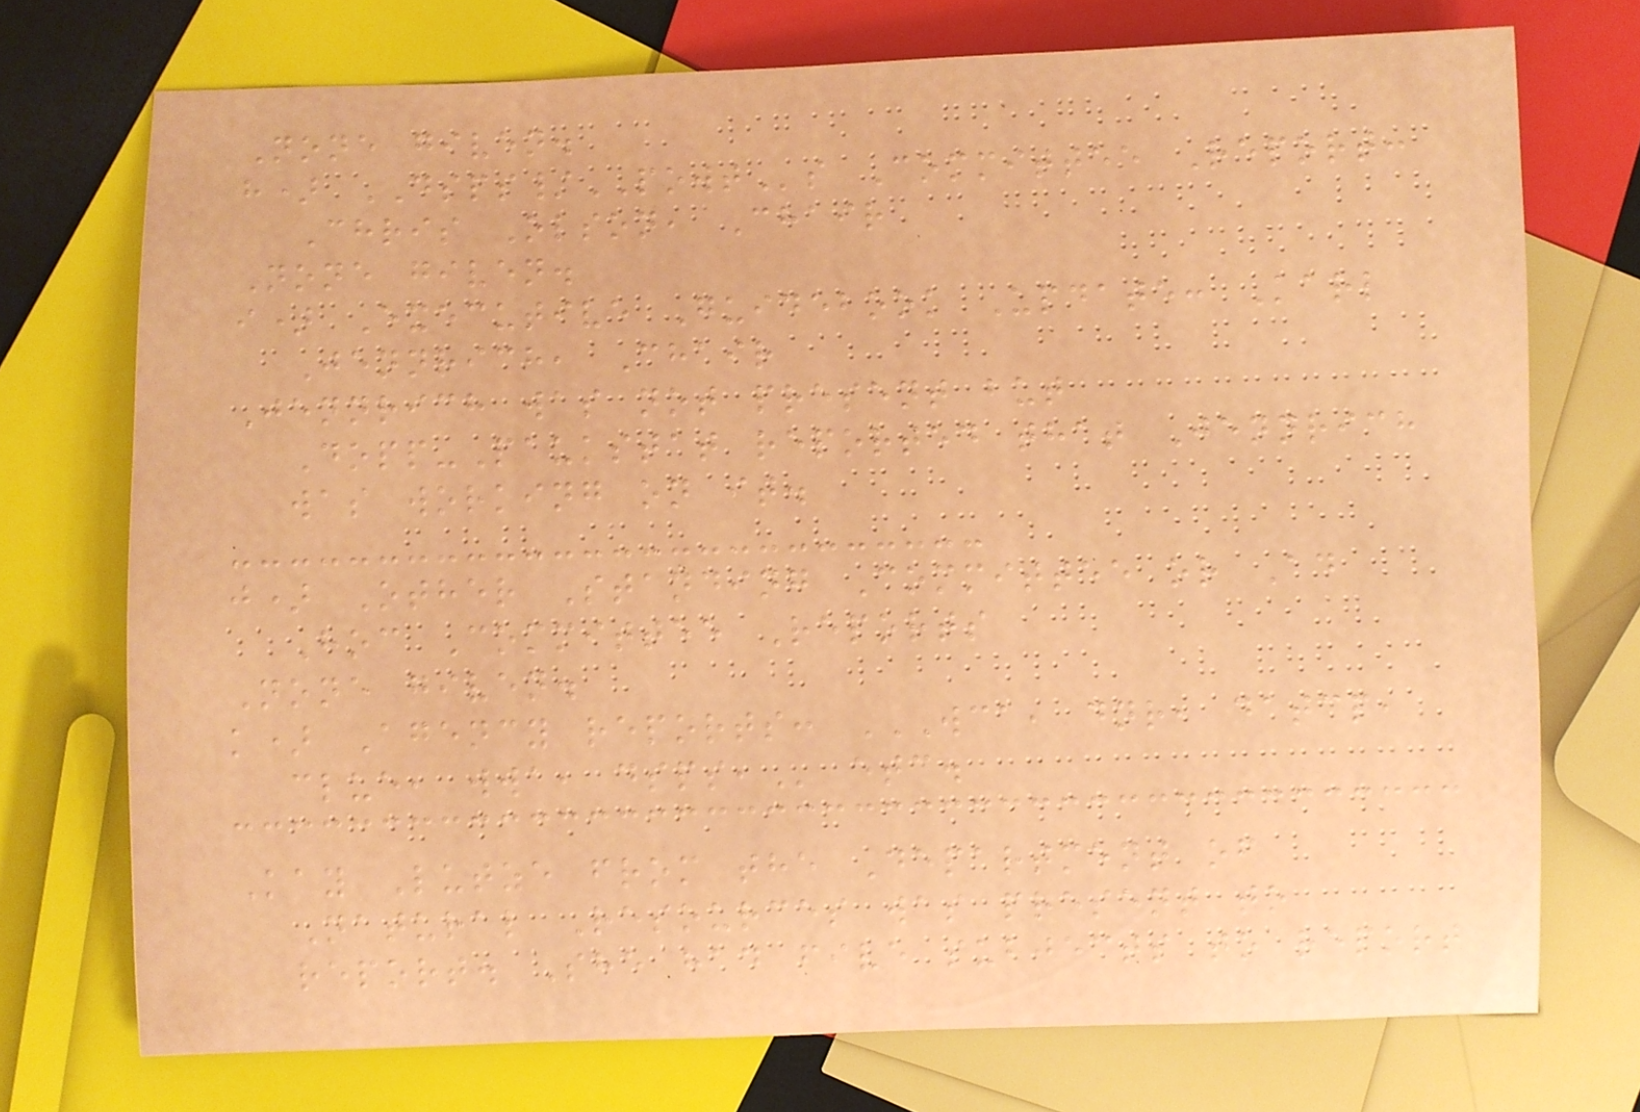None given.
h) DSPS/POWTs Committee Report:
Chris Olson, Chair
None given.
i) Executive Guidebook Update: Karl
Jennrich, Chair
Jennrich was not present but
Dopp-Paukstat reported that Jennrich
was working on it.
j) Other Standing Committee or Ad
Hoc Committee Reports
None given.
k) Agency reports: WCA, DNR, DATCP,
CLUE, WWA, DSPS, etc.
Kay Lutze from the Department of
Natural Resources was present to
report. She had five subjects to report
